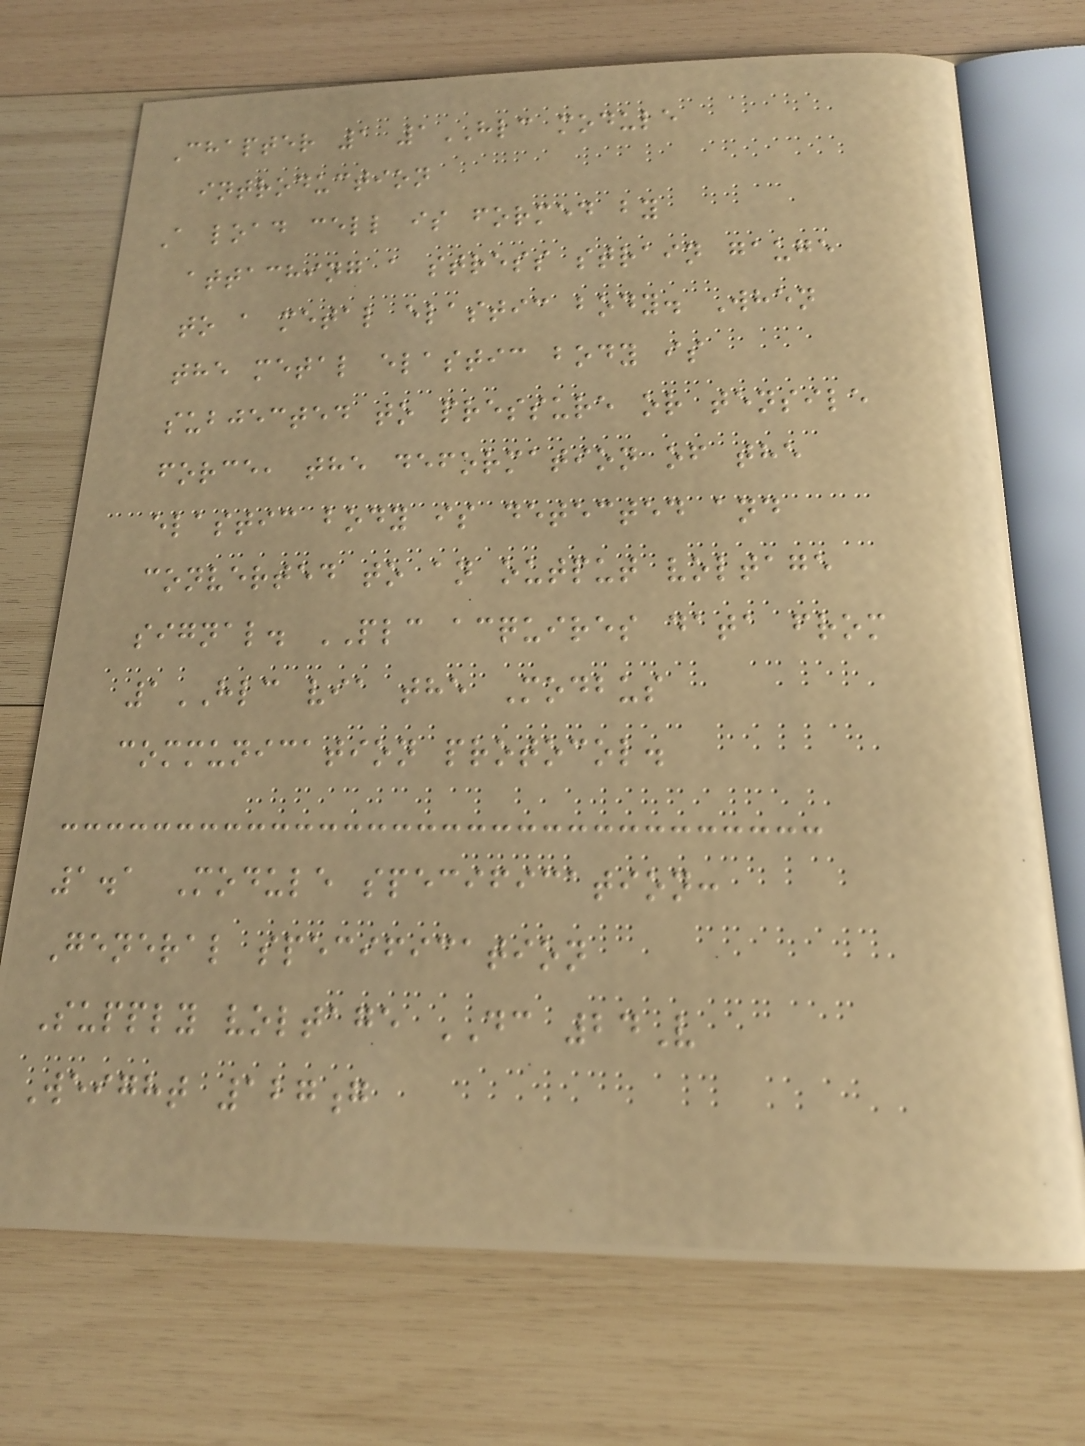Chapter 1 1HLC module
introduction
A load cell is formed by
attaching a stress strain gauge
to a metal elastic body. When
the metal elastic body is
subjected to pressure or tensile
force, the deformation of the
elastic body is detected and
converted to an output voltage
signal. PLC acquires data from
1HLC via the Modbus
communication protocol.
1.1 Module specification:
General specification
Supply voltage DC 24V
Weight 127g
